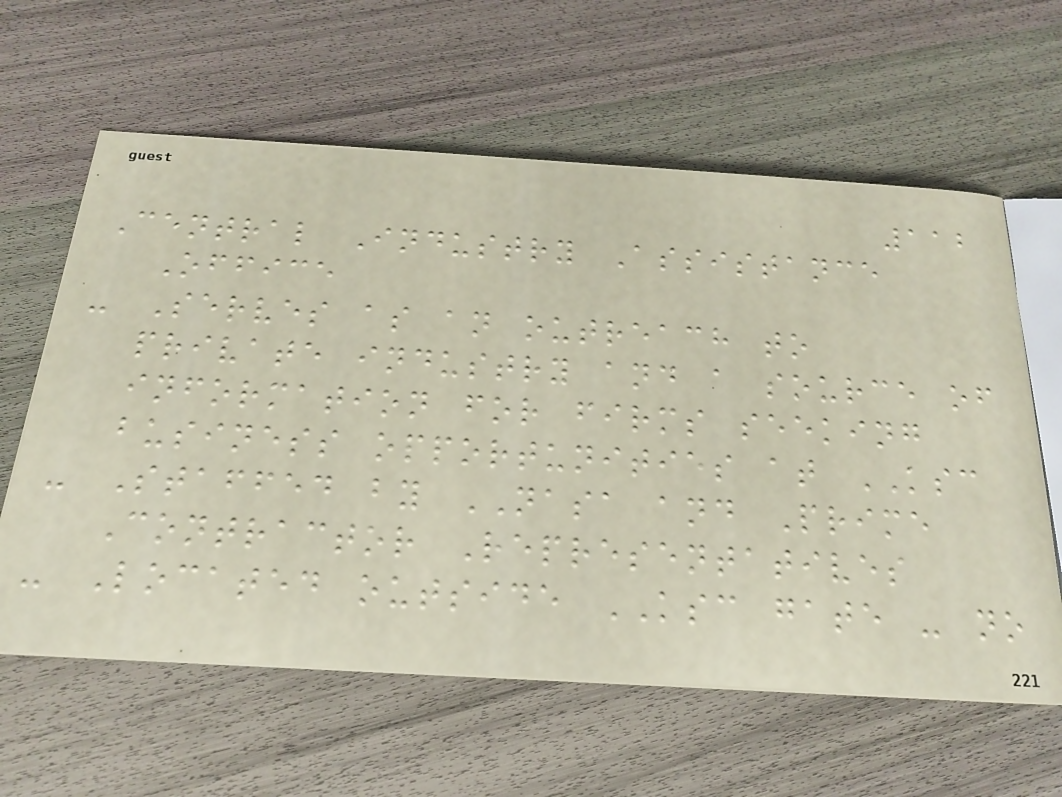112
Central Industry Assistance
Office
- Serves as an outreach to
private industry and a source of
information for firms seeking
business opportunities at KSC
- Staffed by NASA and Prime
Contractor Representatives
- Located outside KSC gate - no
